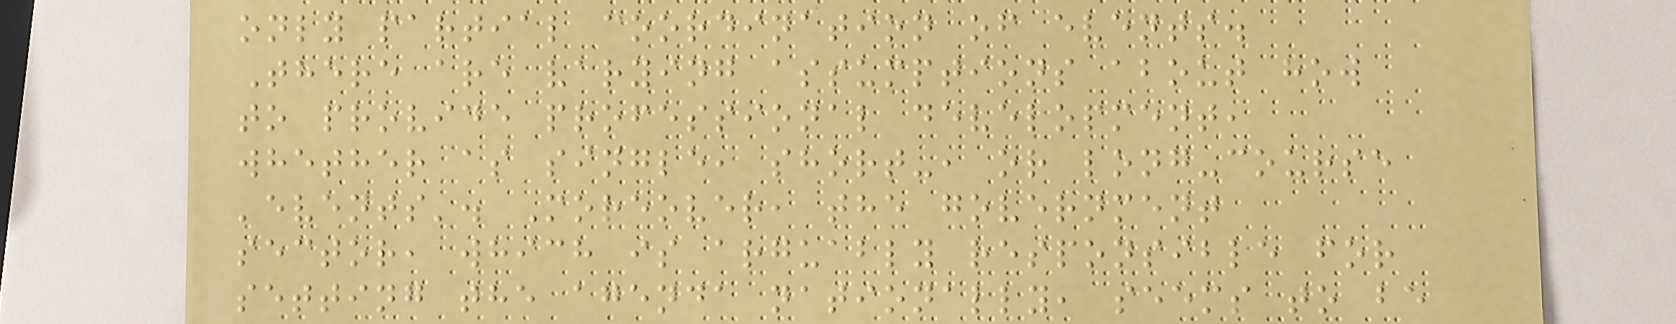only partial coordination of events.
There are varying assumptions about how
to provide professional development,
whether as single, short-, or long-course
'events'. Moreover, the government
sector, which is arguably responsible for
setting the agenda nationally, seems to be
